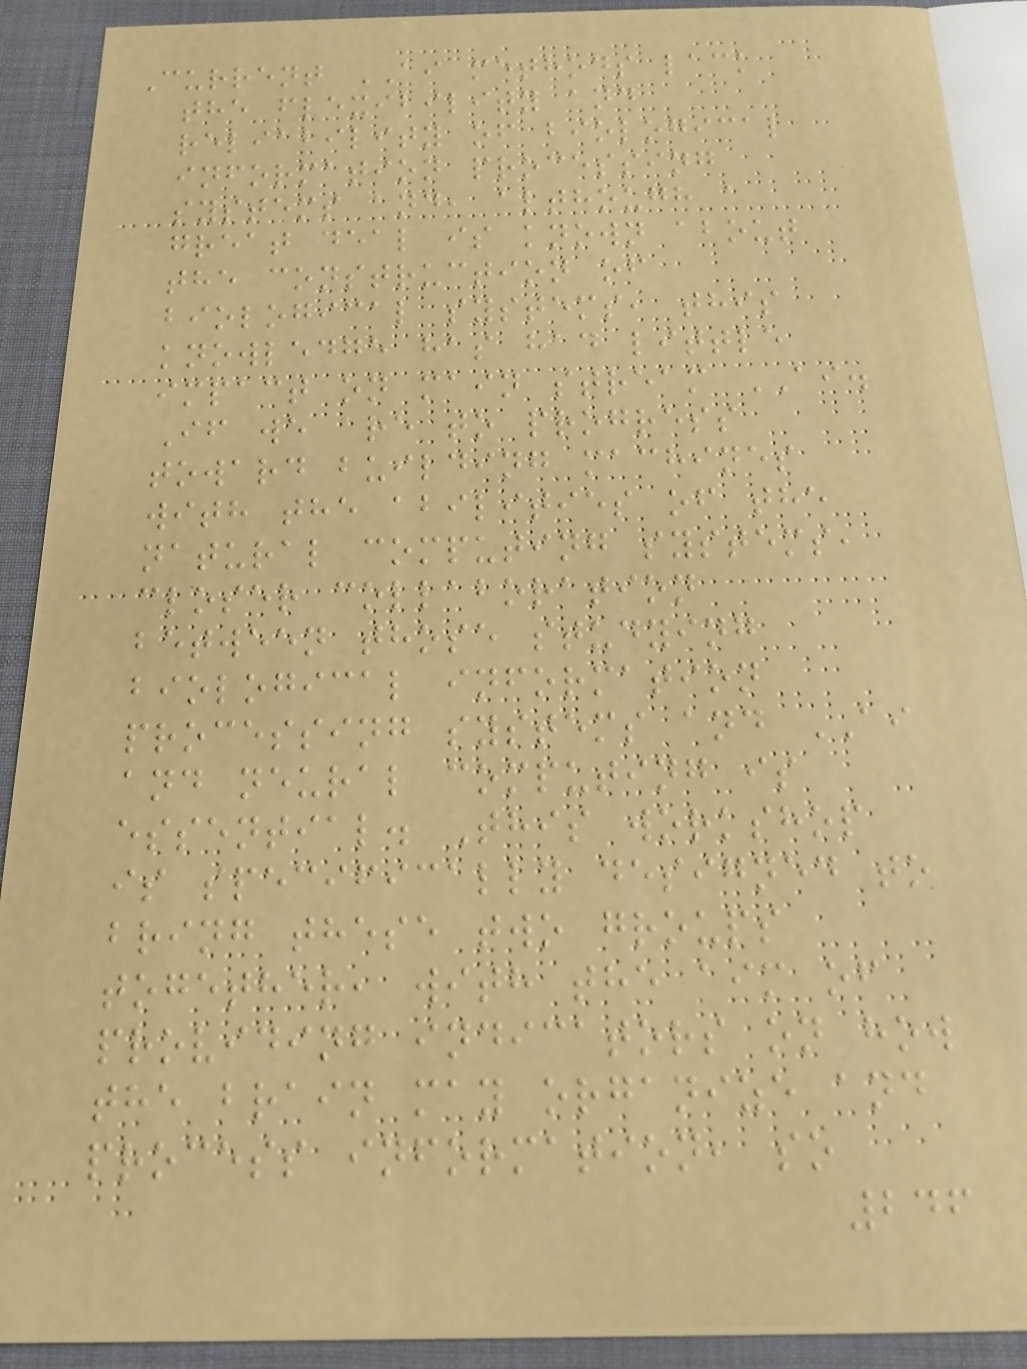Current AI methods lack
the flexibility and
reliability of biological
information processing
systems and, although a
great deal is known about
the construction of
biological systems, this
knowledge has had little
impact on main stream AI.
If we are to progress
toward building machines
with the abilities of the
natural computing systems,
closer collaboration
between those studying
biological information
processing systems and AI
and neural computing is
essential. This workshop
is specifically designed to
bring these two groups
together, with the aim of
providing indicators on how
the brain may organize and
process information, so
246
